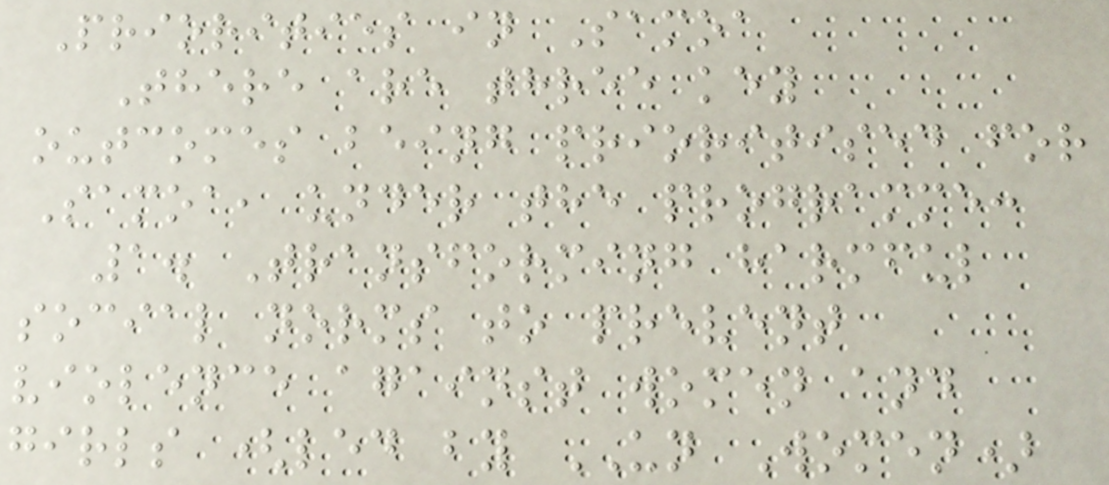Priorities in Samoa
There are three key
outcomes being prioritised for
Samoa, under the programme:
1. Transforming harmful
social norms to prevent
violence against women and
girls (led by UN Women)
